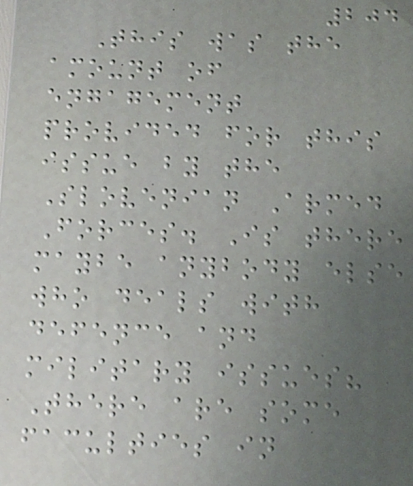204
This was the
amount of
engagement
provided for this
issue by the
Slovenian Armed
Forces. Is there
maybe anybody else
who deals with
defence and
military issues?
There are some
faculties in
